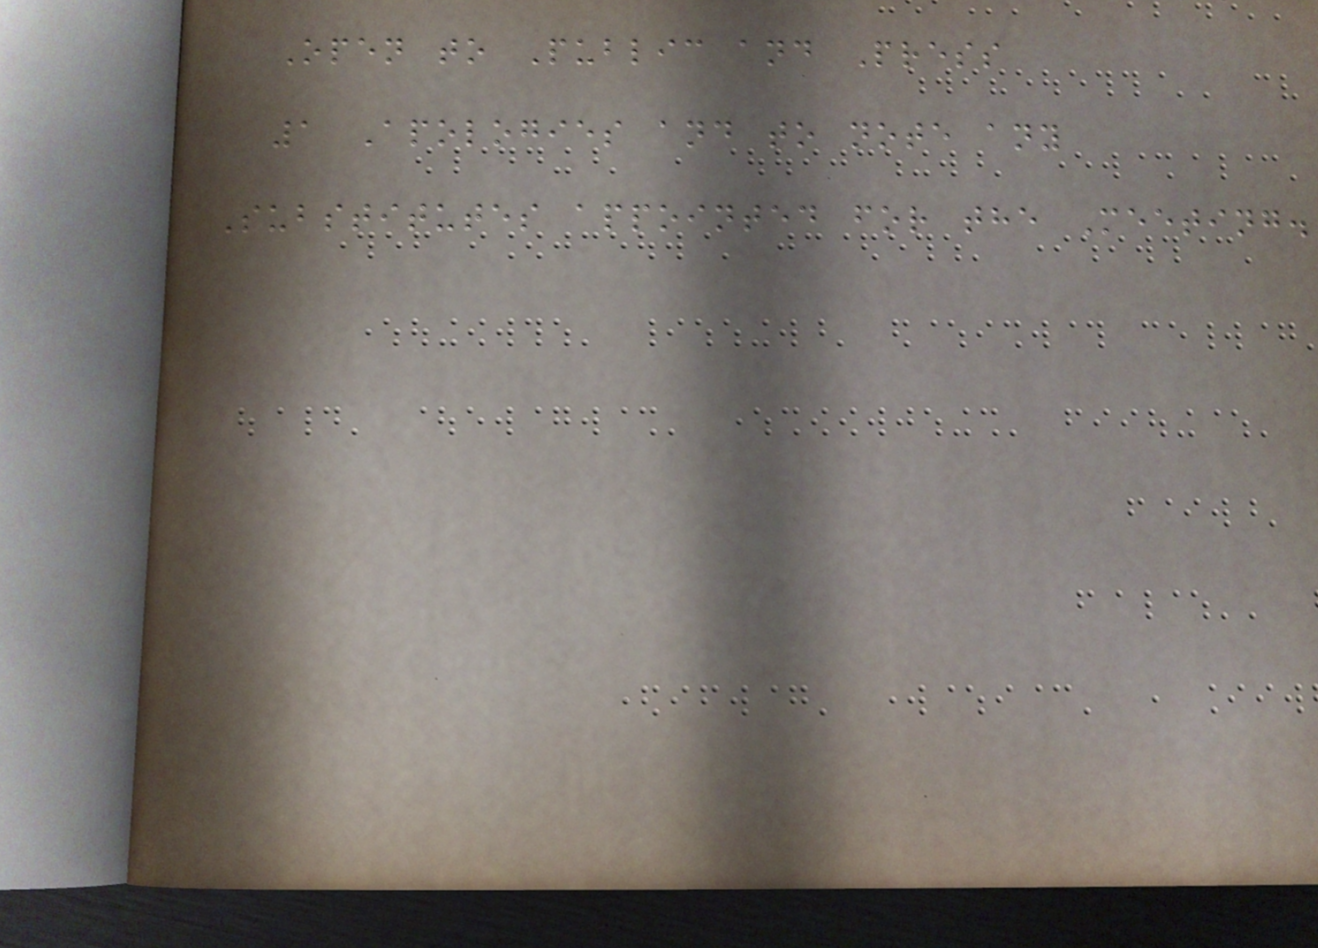Open to Public and Press
1 Apologies and to note any
Substitutes appointed for the Meeting.
